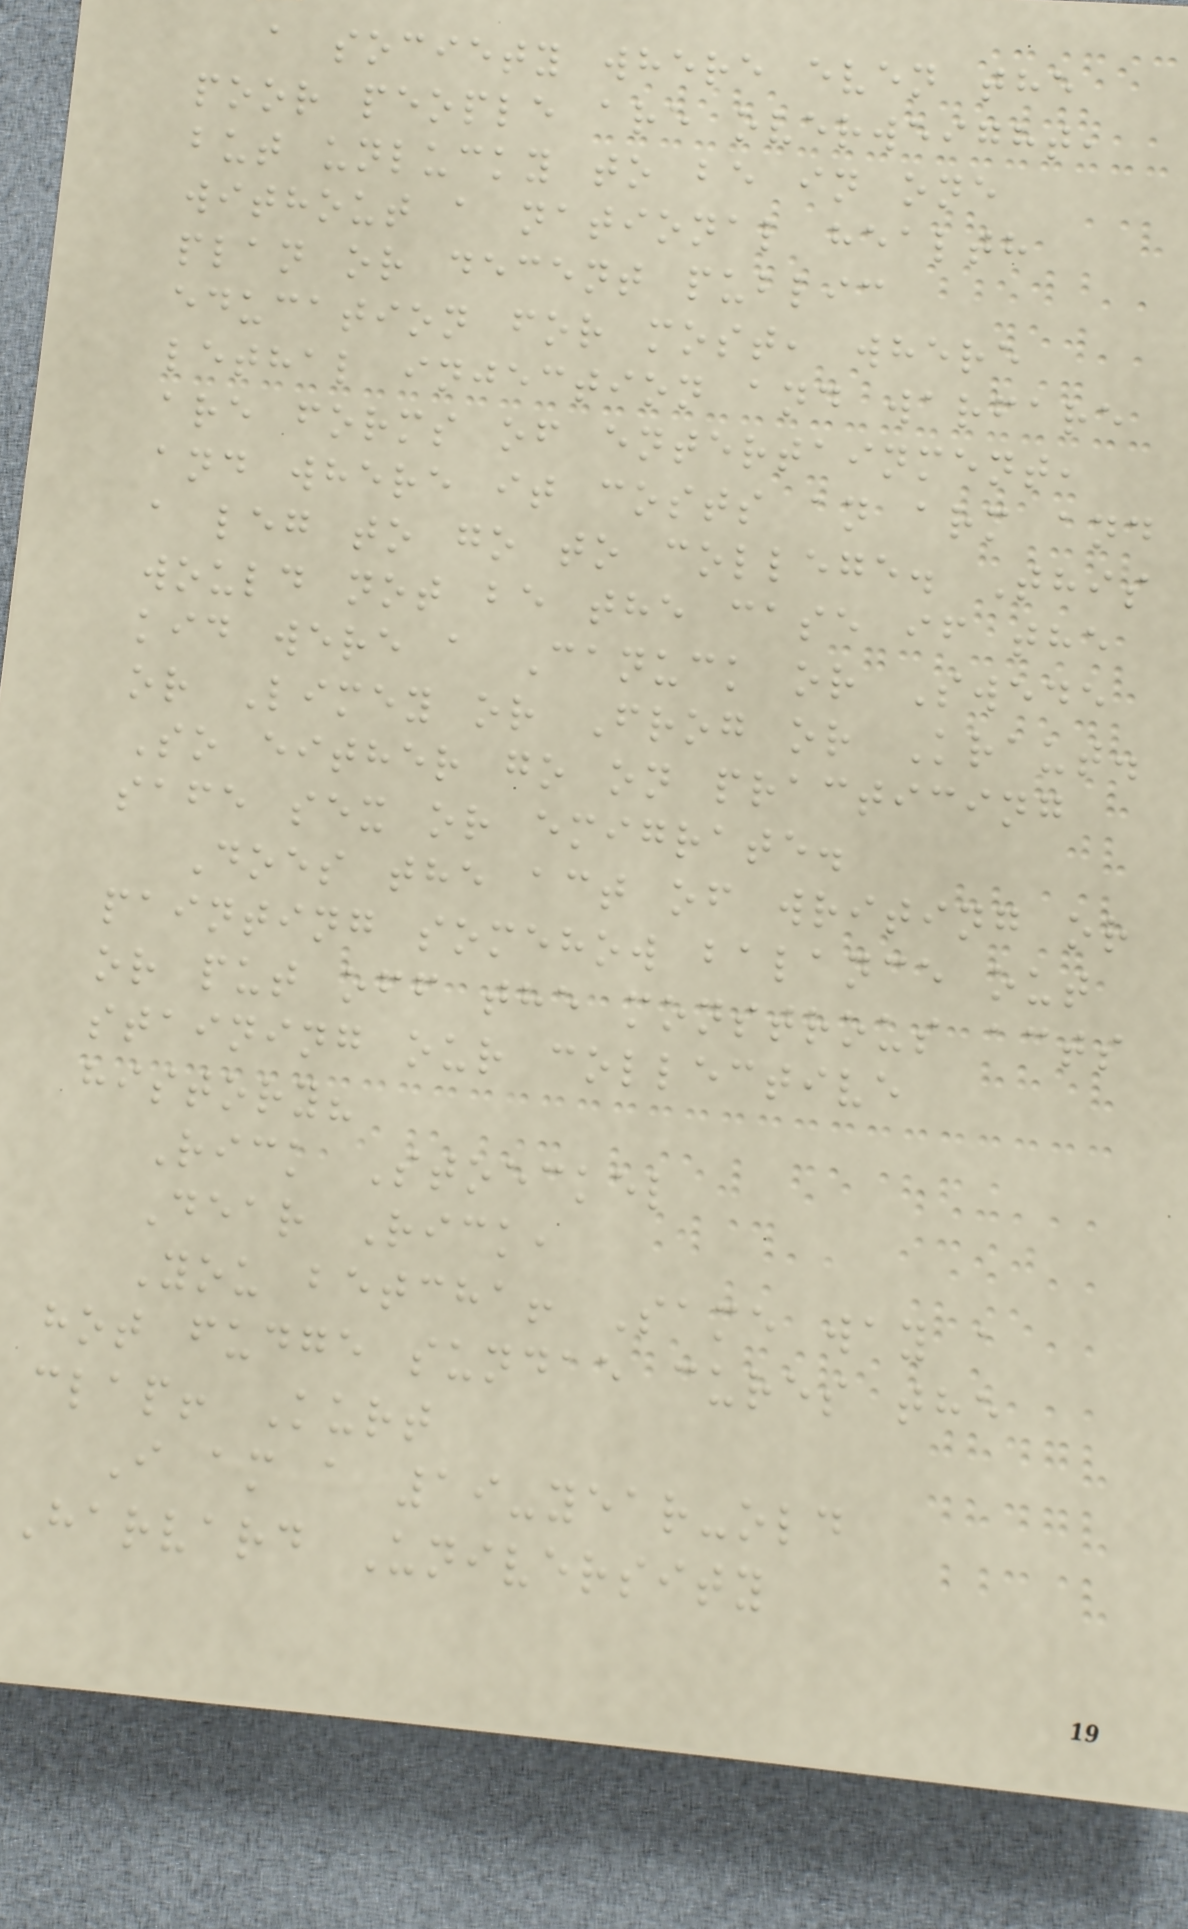a society where even the
poor people are overweight,
but unlucky to be in one
without a national health
plan or decent public
education for most, where
lethal injection and warfare
are forms of entertainment,
and where it costs an arm and
a leg to go to college. This
would not be the case if the
kid were a Canuck or Swede
or Limey or Frog or Kraut.
So either go on practicing
safe sex or emigrate.
Does the act of writing or
painting somehow balance out
or put off the monstrous acts
staining our collective
history?
Rick Stoeckel
Dear Rick,
You betcha! Same way a
hot fudge sundae cures the
clap! Kurt
I am a 19-year-old
Harvard University
